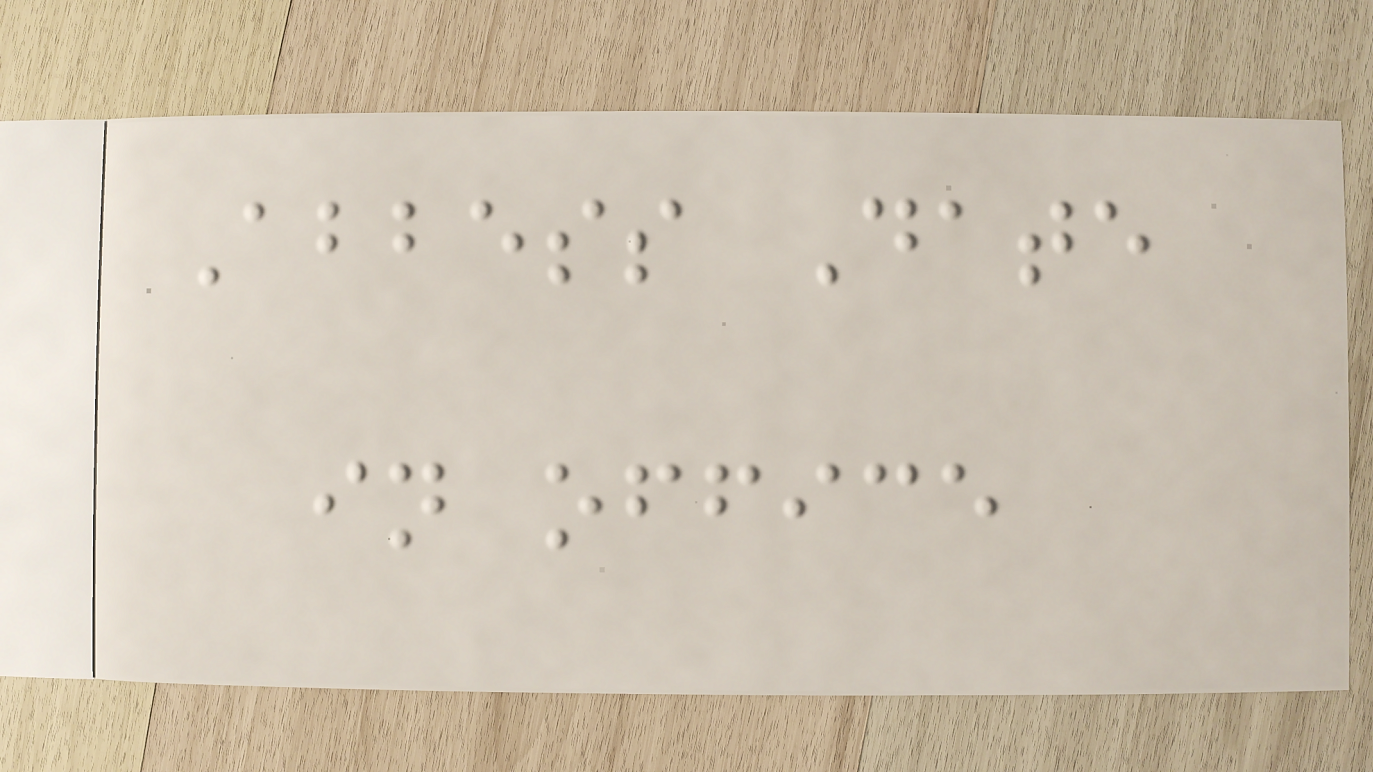Abbess Date
in office
